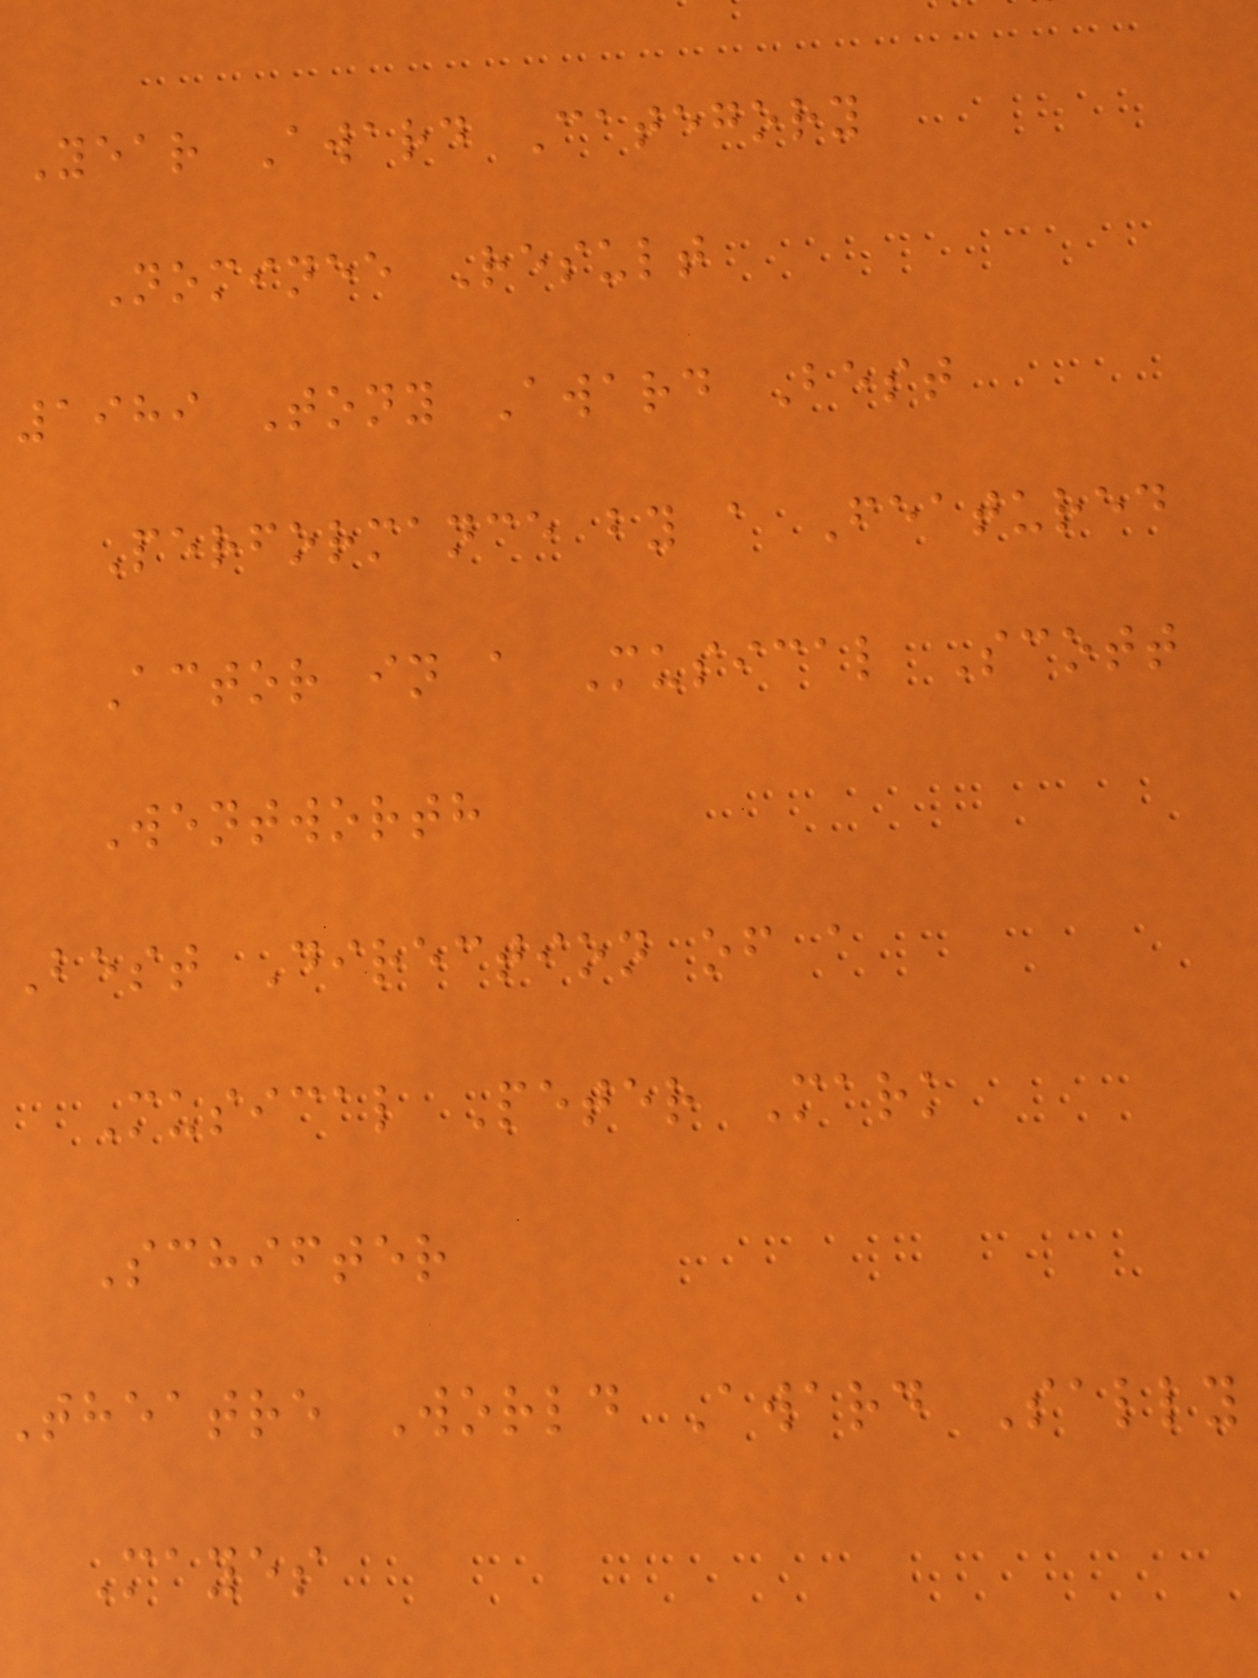Year Award Category
Nominee Result
1989 Tony Award Best
Performance by a Featured
Actor in a Musical Scott
Wentworth
Best Direction of a
Musical Peter Mark
Schifter
theatre World Award Sally
Mayes
